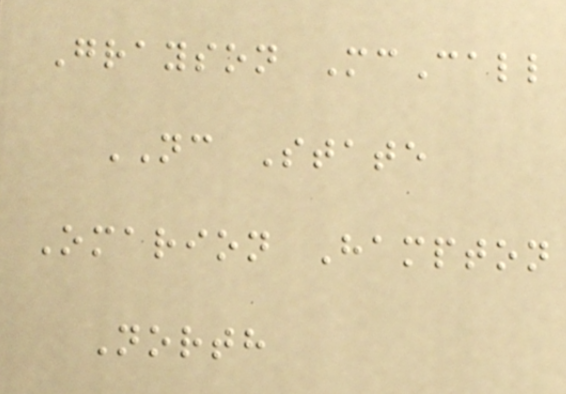Grayson McCall
NC State
Omarion Hampton
North
